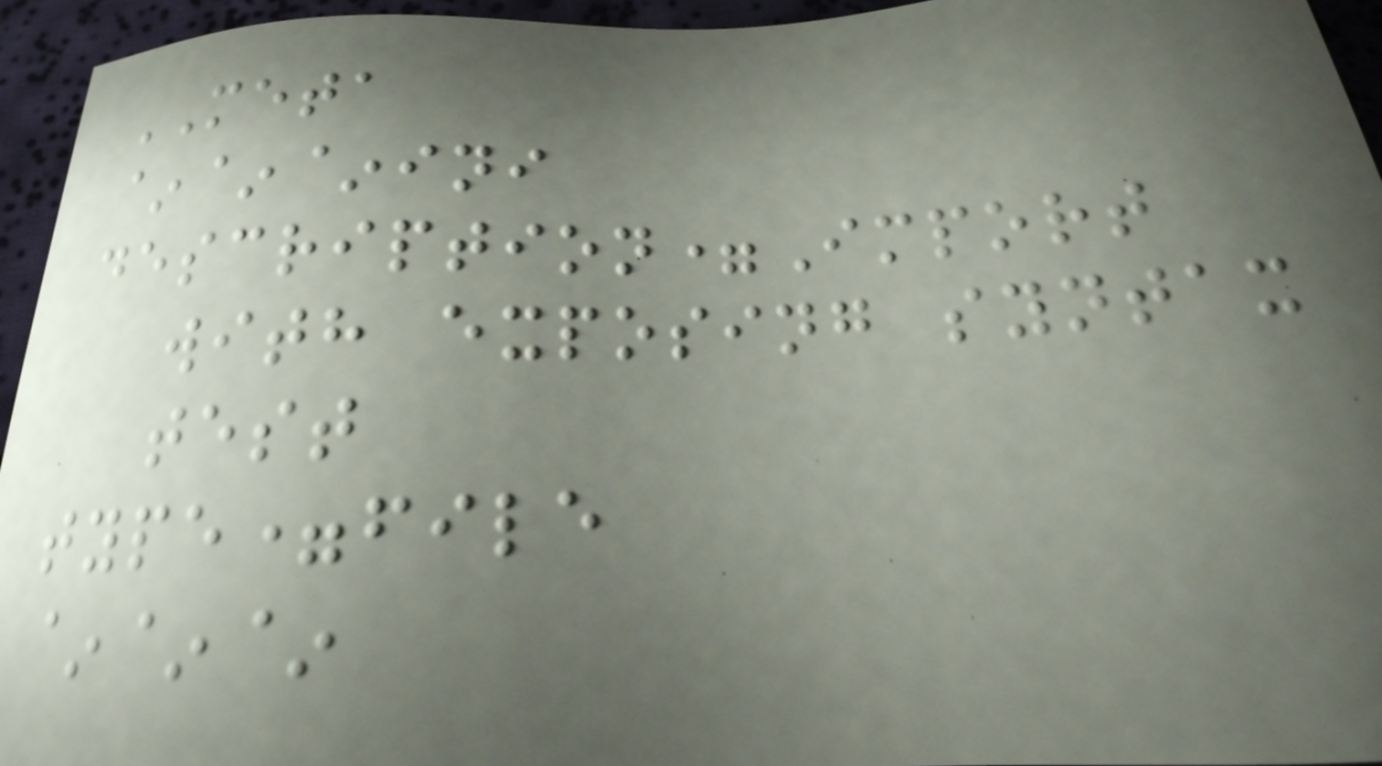META
~~~ini
description=Import
with exposing syntax
test
type=file
~~~
